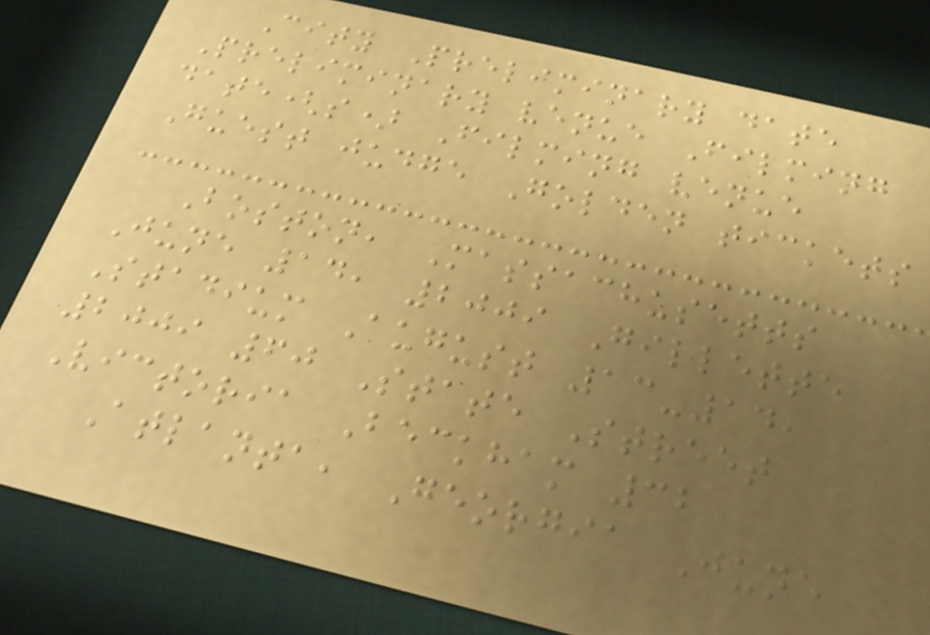City Preliminary date
Preliminary venue Filming
date(s) Filming venue
Guest judge Golden tickets
Boston, Massachusetts
June 14, 2009 Gillette
Stadium August 13-14,
2009 60 State Street
Victoria Beckham 32
Atlanta, Georgia June
